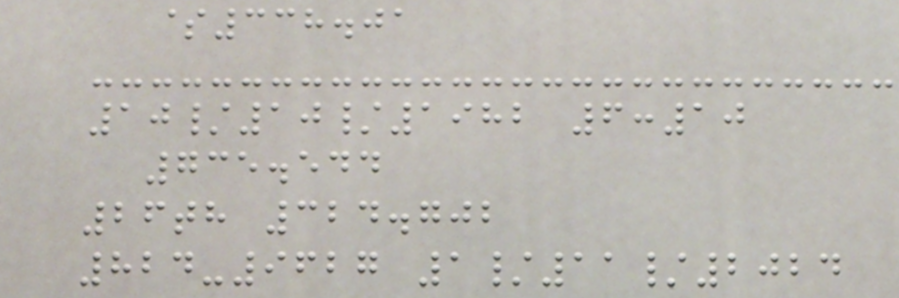$338.01
10/10/1982 6:10
735.544
26th 324.702
824-9627 1/11/2024
